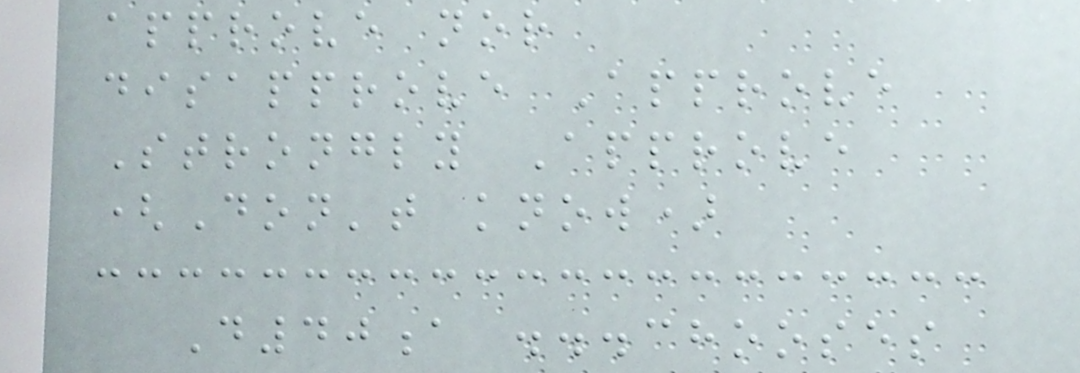approve nor
disapprove Approve
Strongly Approve
(Don't know)
D40a ...chooses
